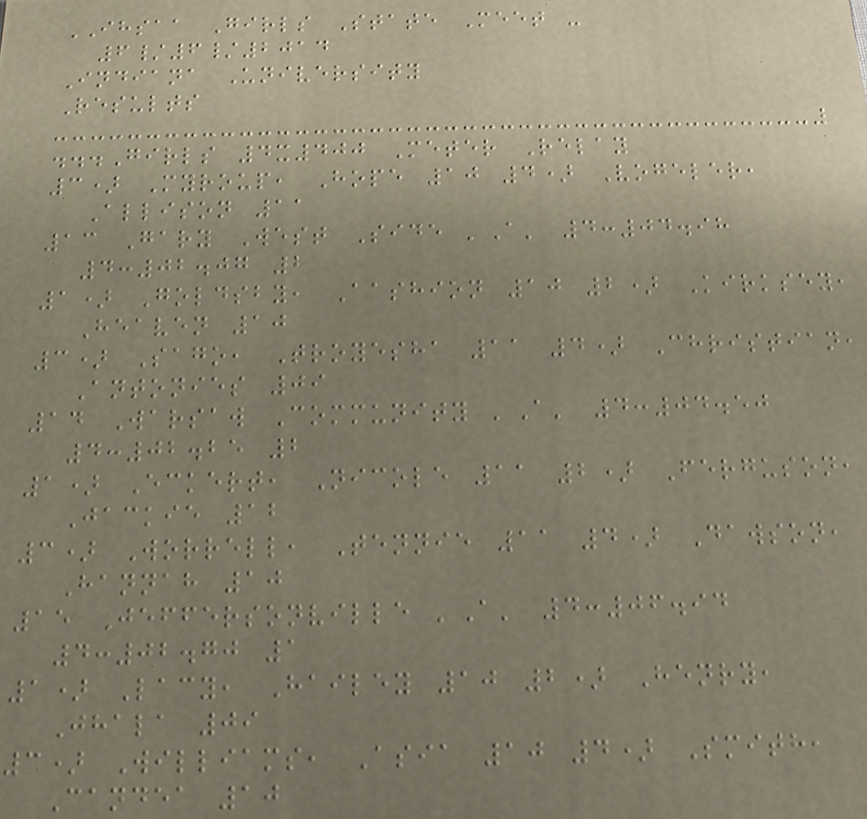IHSAA Girls State Meet -
6/6/2014
Indiana University
Results
...Girls 4x400 Meter Relay
3) Myroup, Hope 10 4) Vogeler,
Allison 11
13 Gary West Side 'A' 4:04.98
4:02.07 2
1) Goldsby, Aashion 10 2) Kirksey,
Heaven 10
3) Sago, Troyesha 11 4) Christian,
Antonies 09
14 Warsaw Community 'A' 4:04.50
4:02.25 2
1) Eckert, Nicole 11 2) Ferguson,
Jackie 12
3) Worrell, Tennie 11 4) Dawson,
Hannah 10
15 Jeffersonville 'A' 4:06.94
4:02.70 1
1) Lacy, Hailey 10 2) Henry,
Jhala 09
3) Williams, Asia 10 4) Smith,
Candea 10
